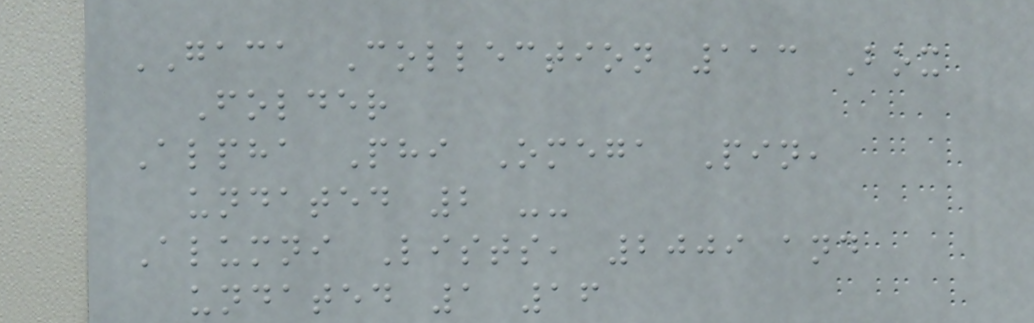GACA Collection 113 Box
Folder
Alpha Phi Omega Pin,
undated 2 --
Alumni Lists, 2009 and
undated 1 16
